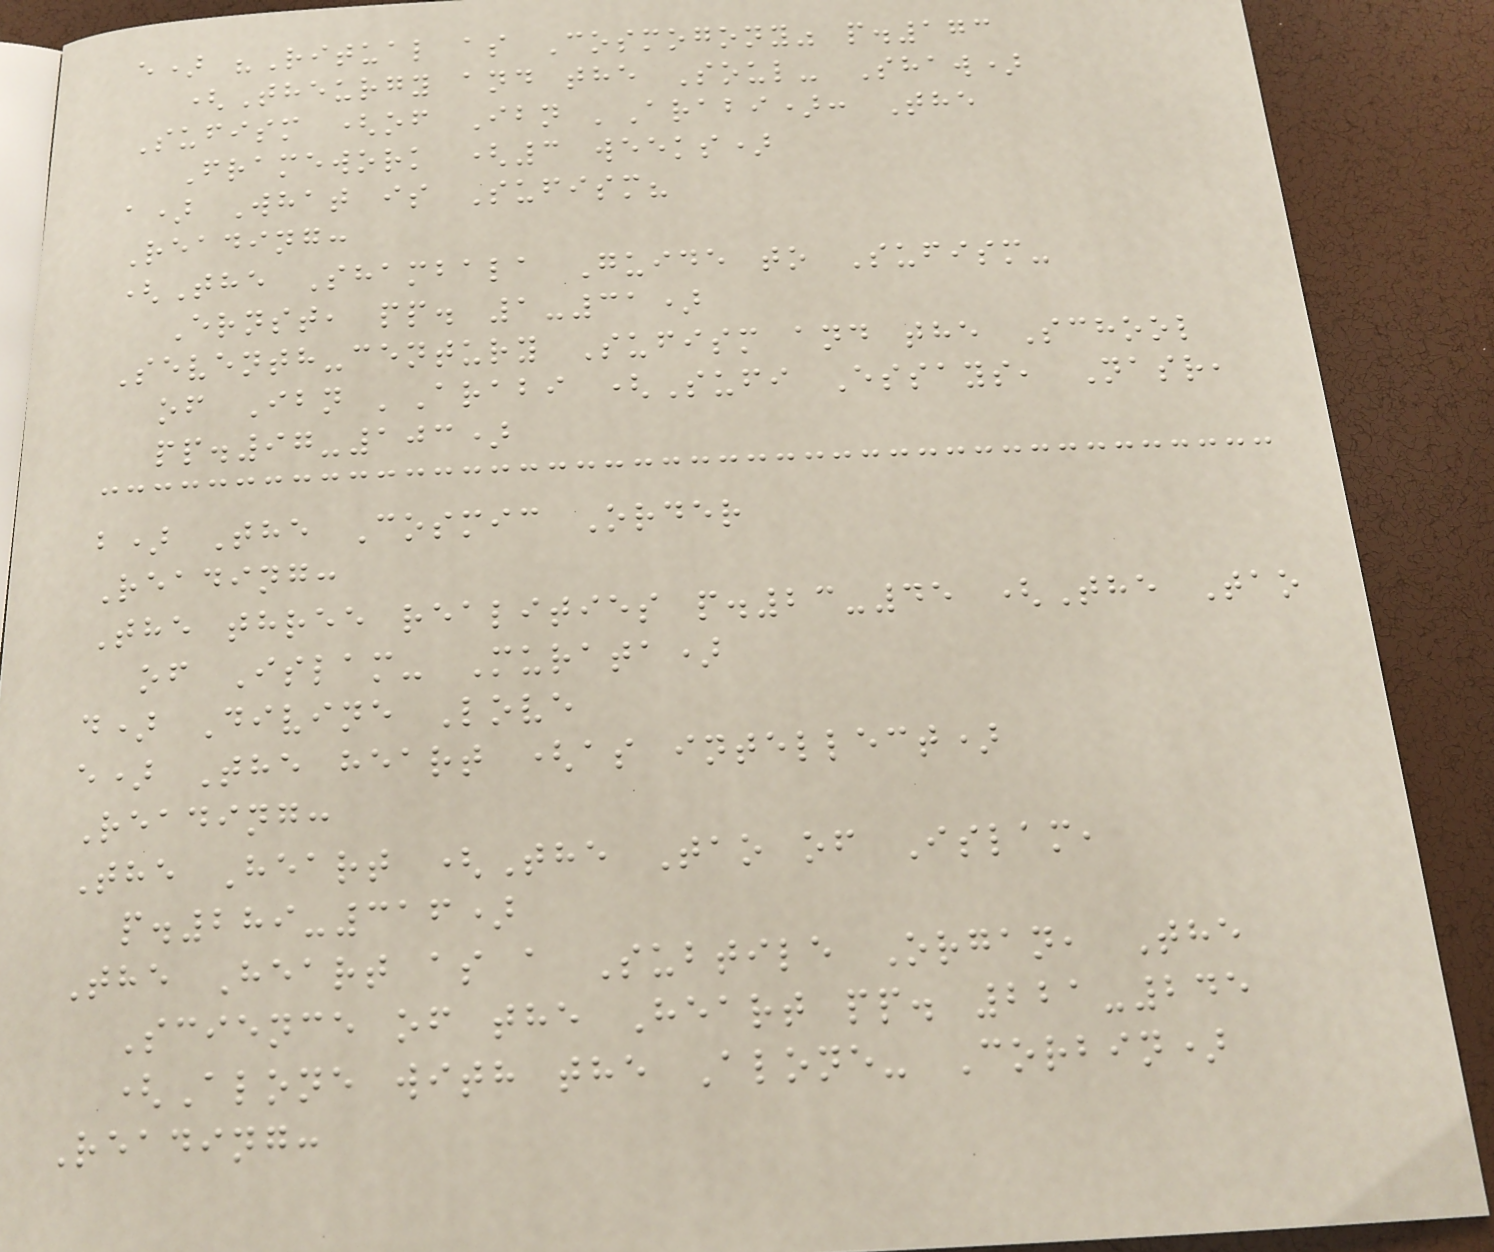e) "Ritual as Cosmogony" p.173
(Theurgy and the Soul- Shaw)
Sufism (of Ibn 'Arabi): The
Framework (3 weeks)
a) What is Sufism?
Reading:
(The Shambala Guide to Sufism-
Ernst, pp. 1-31)
Seventh-century Sufism and the School
of Ibn 'Arabi (Sufi Essays, Nasr,
pp.97-103)
b) The Cosmic Order
Reading:
The three realities p.23-45 (The Tao
of Islam- Murata)
d) Divine Love
e) The heart (as intellect)
Reading:
The Heart (The Tao of Islam,
p.289-316)
The Heart as a Subtile Organ, The
Science of the Heart pp. 221-245
(Alone with the Alone- Corbin)
Reading:
